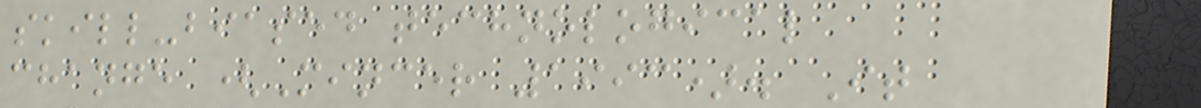skill-biased technological
change (Mincer 1993). It
